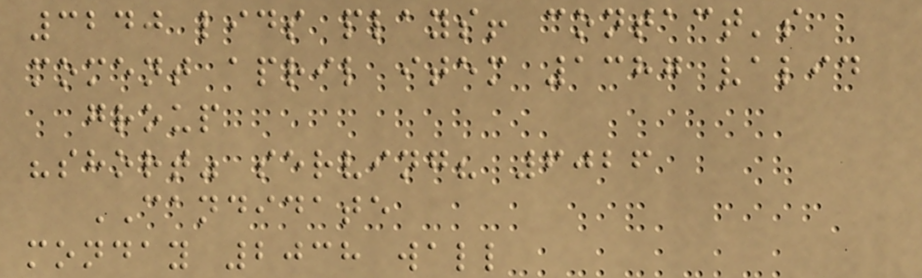3240 lids plays! contact's
moment april item 1387 valid
group
"short" serving? 6026
CANDIDATE
monday 2038 wall
